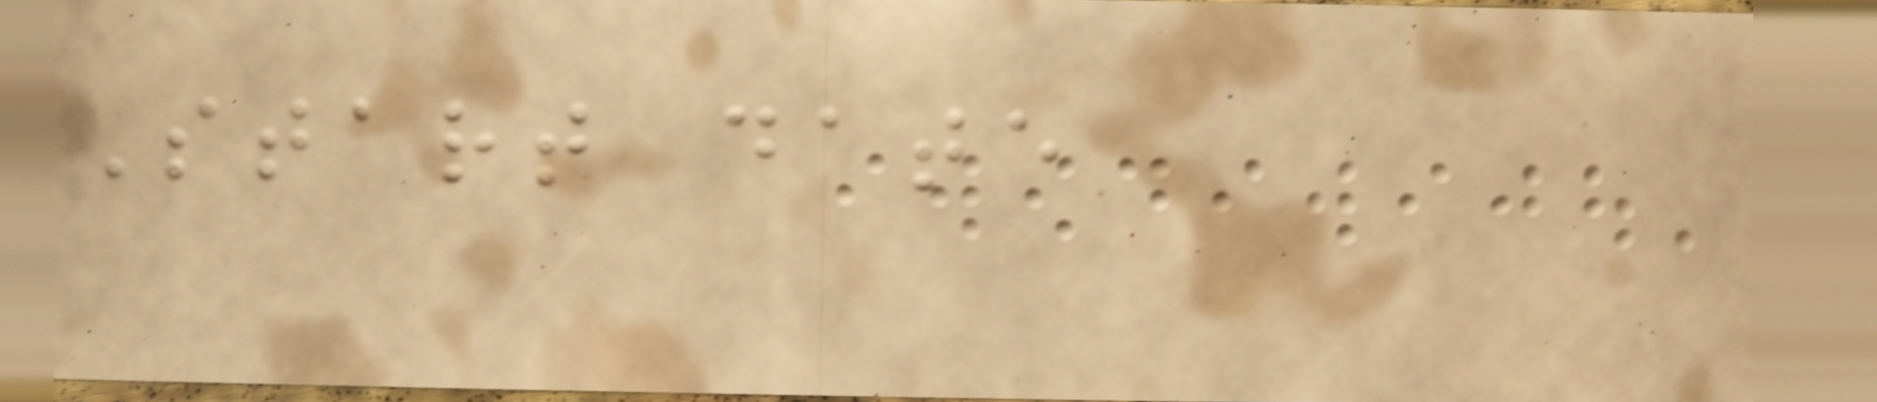Start date
